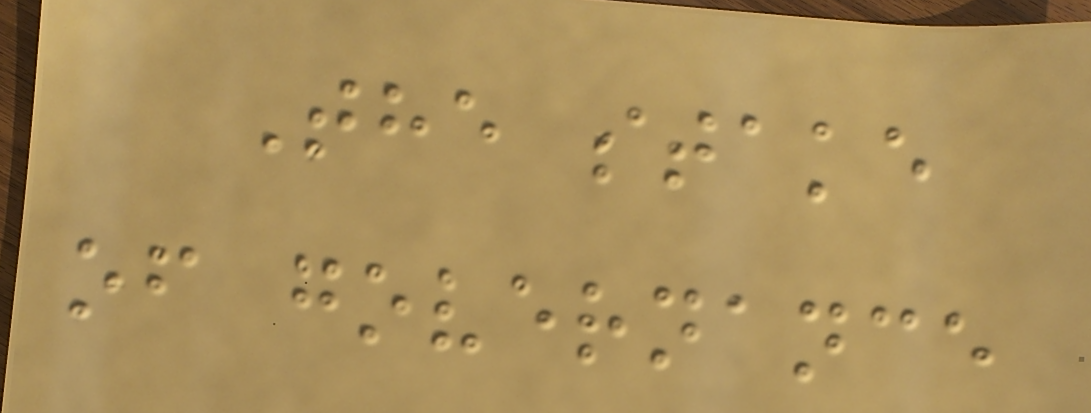The stake
of governance
